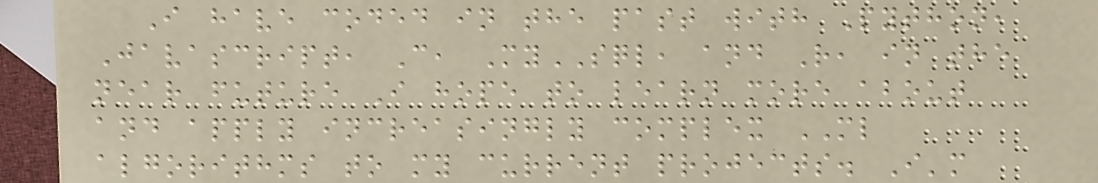I have coded in the past with Python,
Javascript, C, MySQL, and R, in the
near future I hope to learn more about
and apply increasingly complex ML
algorithms to my current projects. I'm
